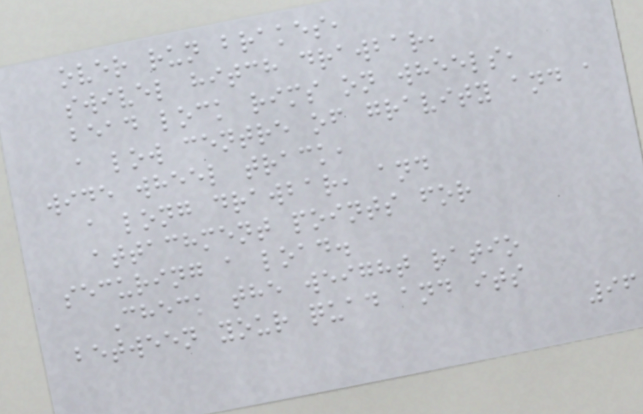over run brakes,
swivel hitch drawbar,
bead lock rims on wheels,
a low centre of gravity and a
wide wheel track,
a long drawbar, and
attachment points for
securing a load.
Check the weight ratio
between your quad and its
96
